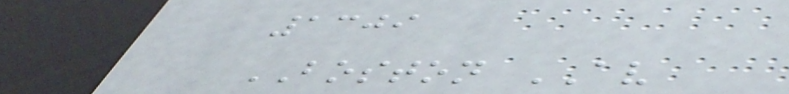1309
BOSTON AV
